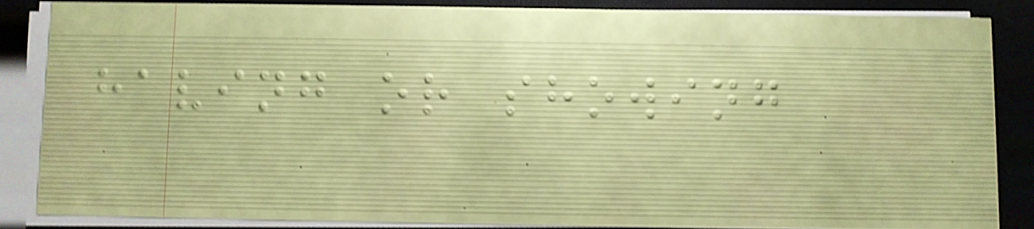having or showing
